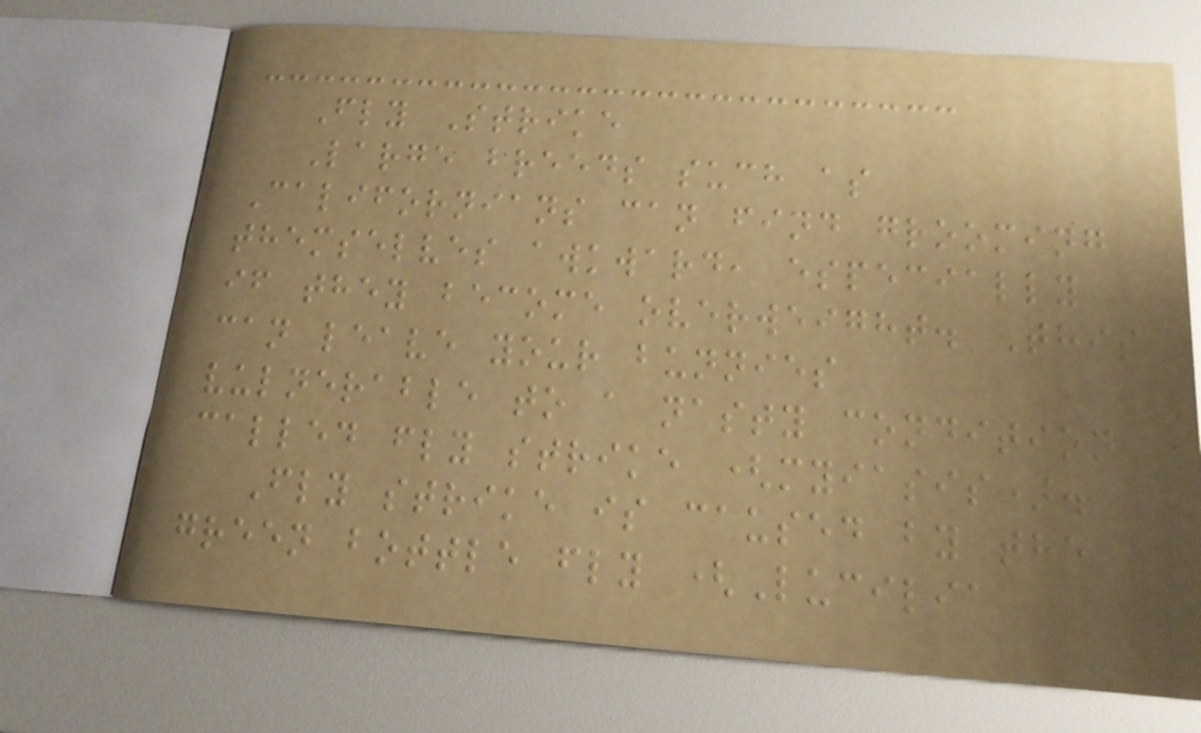Fly Strike
Large breeds such as
Californians can find grooming
themselves awkward, especially
if they become overweight. This
can leave your bunnies
vulnerable to a nasty condition
called fly strike (myiasis).
Fly strike is caused by the
green bottle fly (Lucilia
